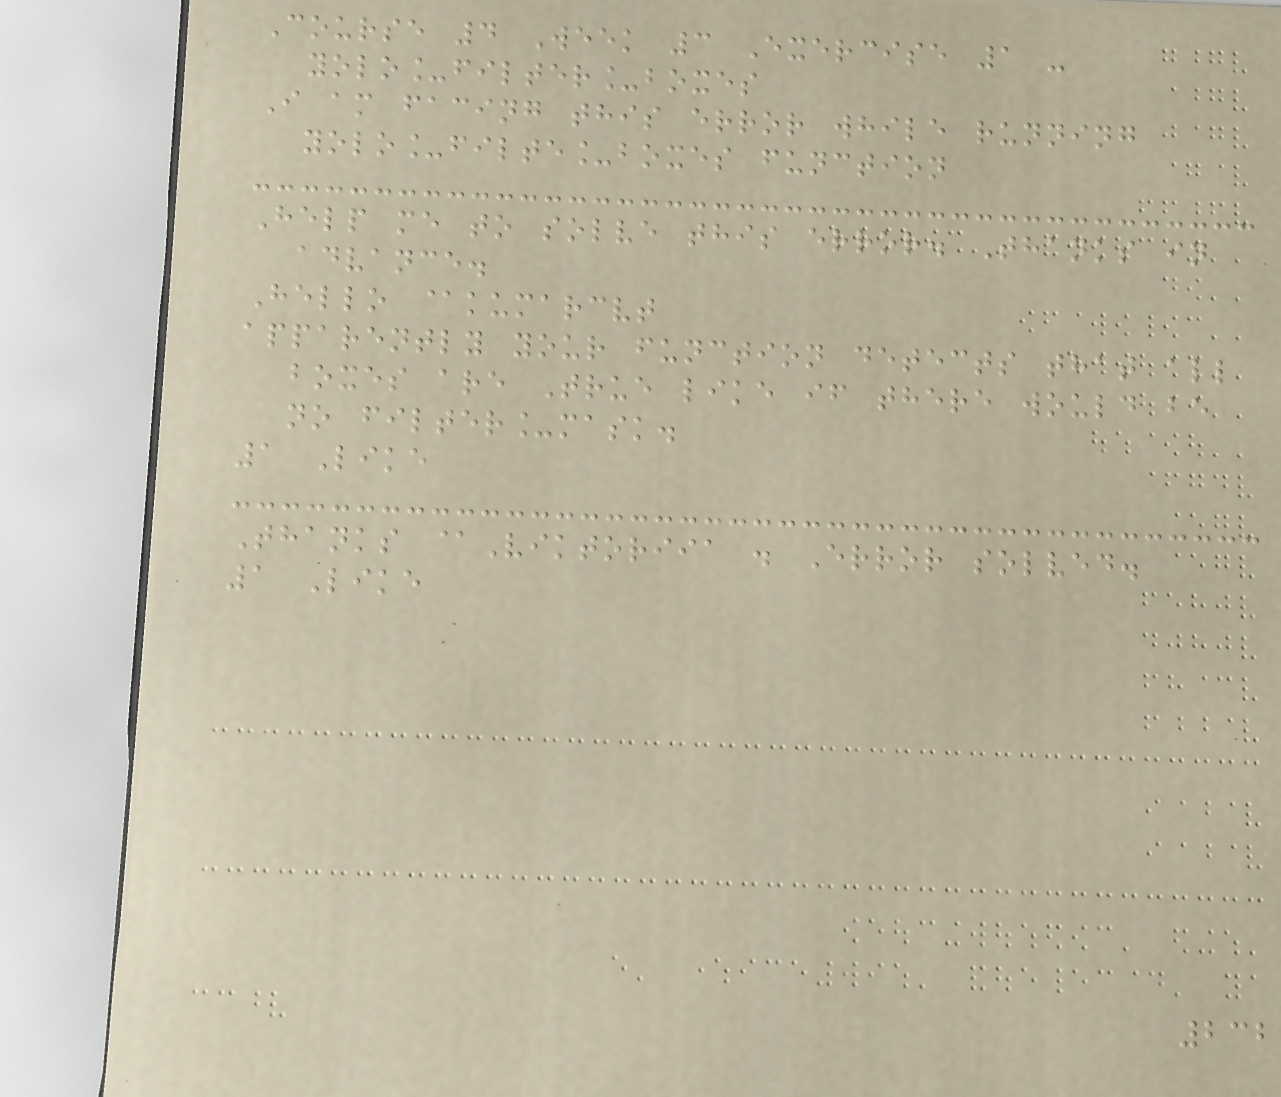Course 4 Week 3 Exercise 1 -
yolo_filter_boxes
I am facing this error while running
yolo_filte_boxes function
Help me to solve this error. Thanks in
advance.
Hello @kumarcvt
apparently your function detects that all
boxes are True like if there would be
no filter_mask.
1 Like
Thanks @Viktoriia . Error solved.
1 Like
232
